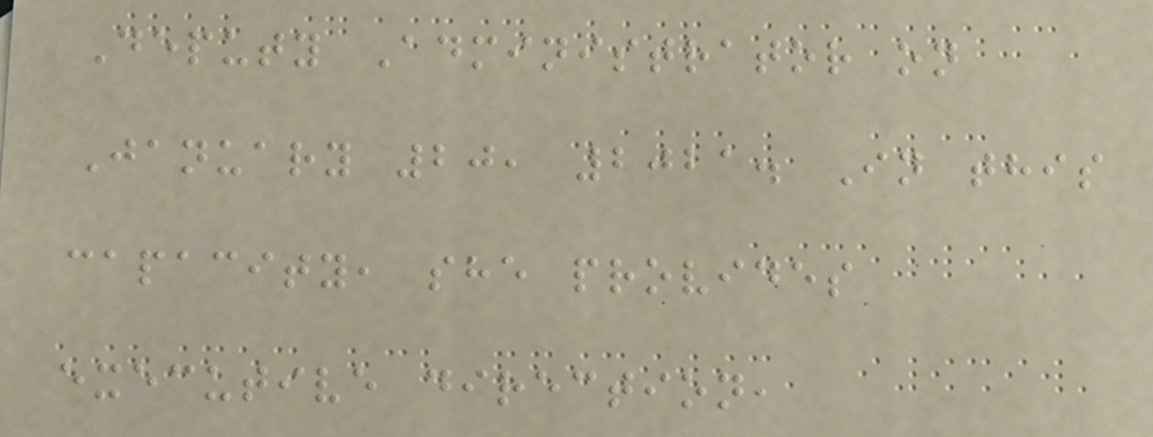Deputy Administrator on
January 20, 2021. In this
capacity, she provides
executive direction,
